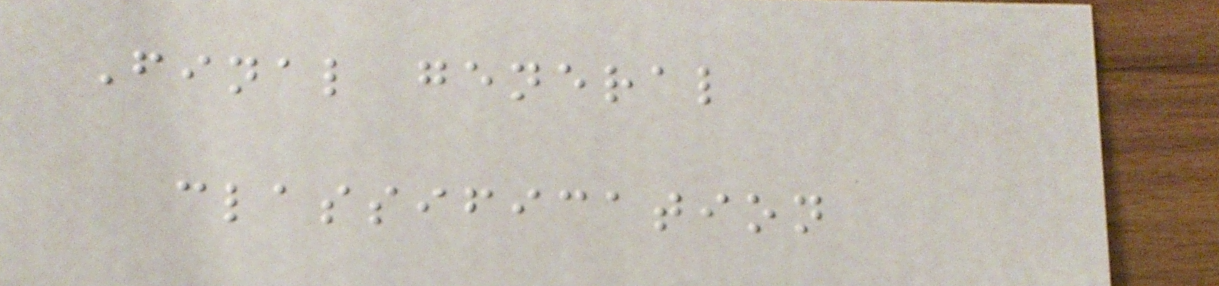Final general
classification
